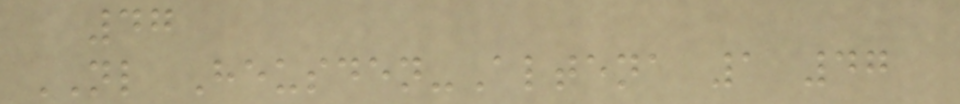47
NL Heusden-Altena 1 47
